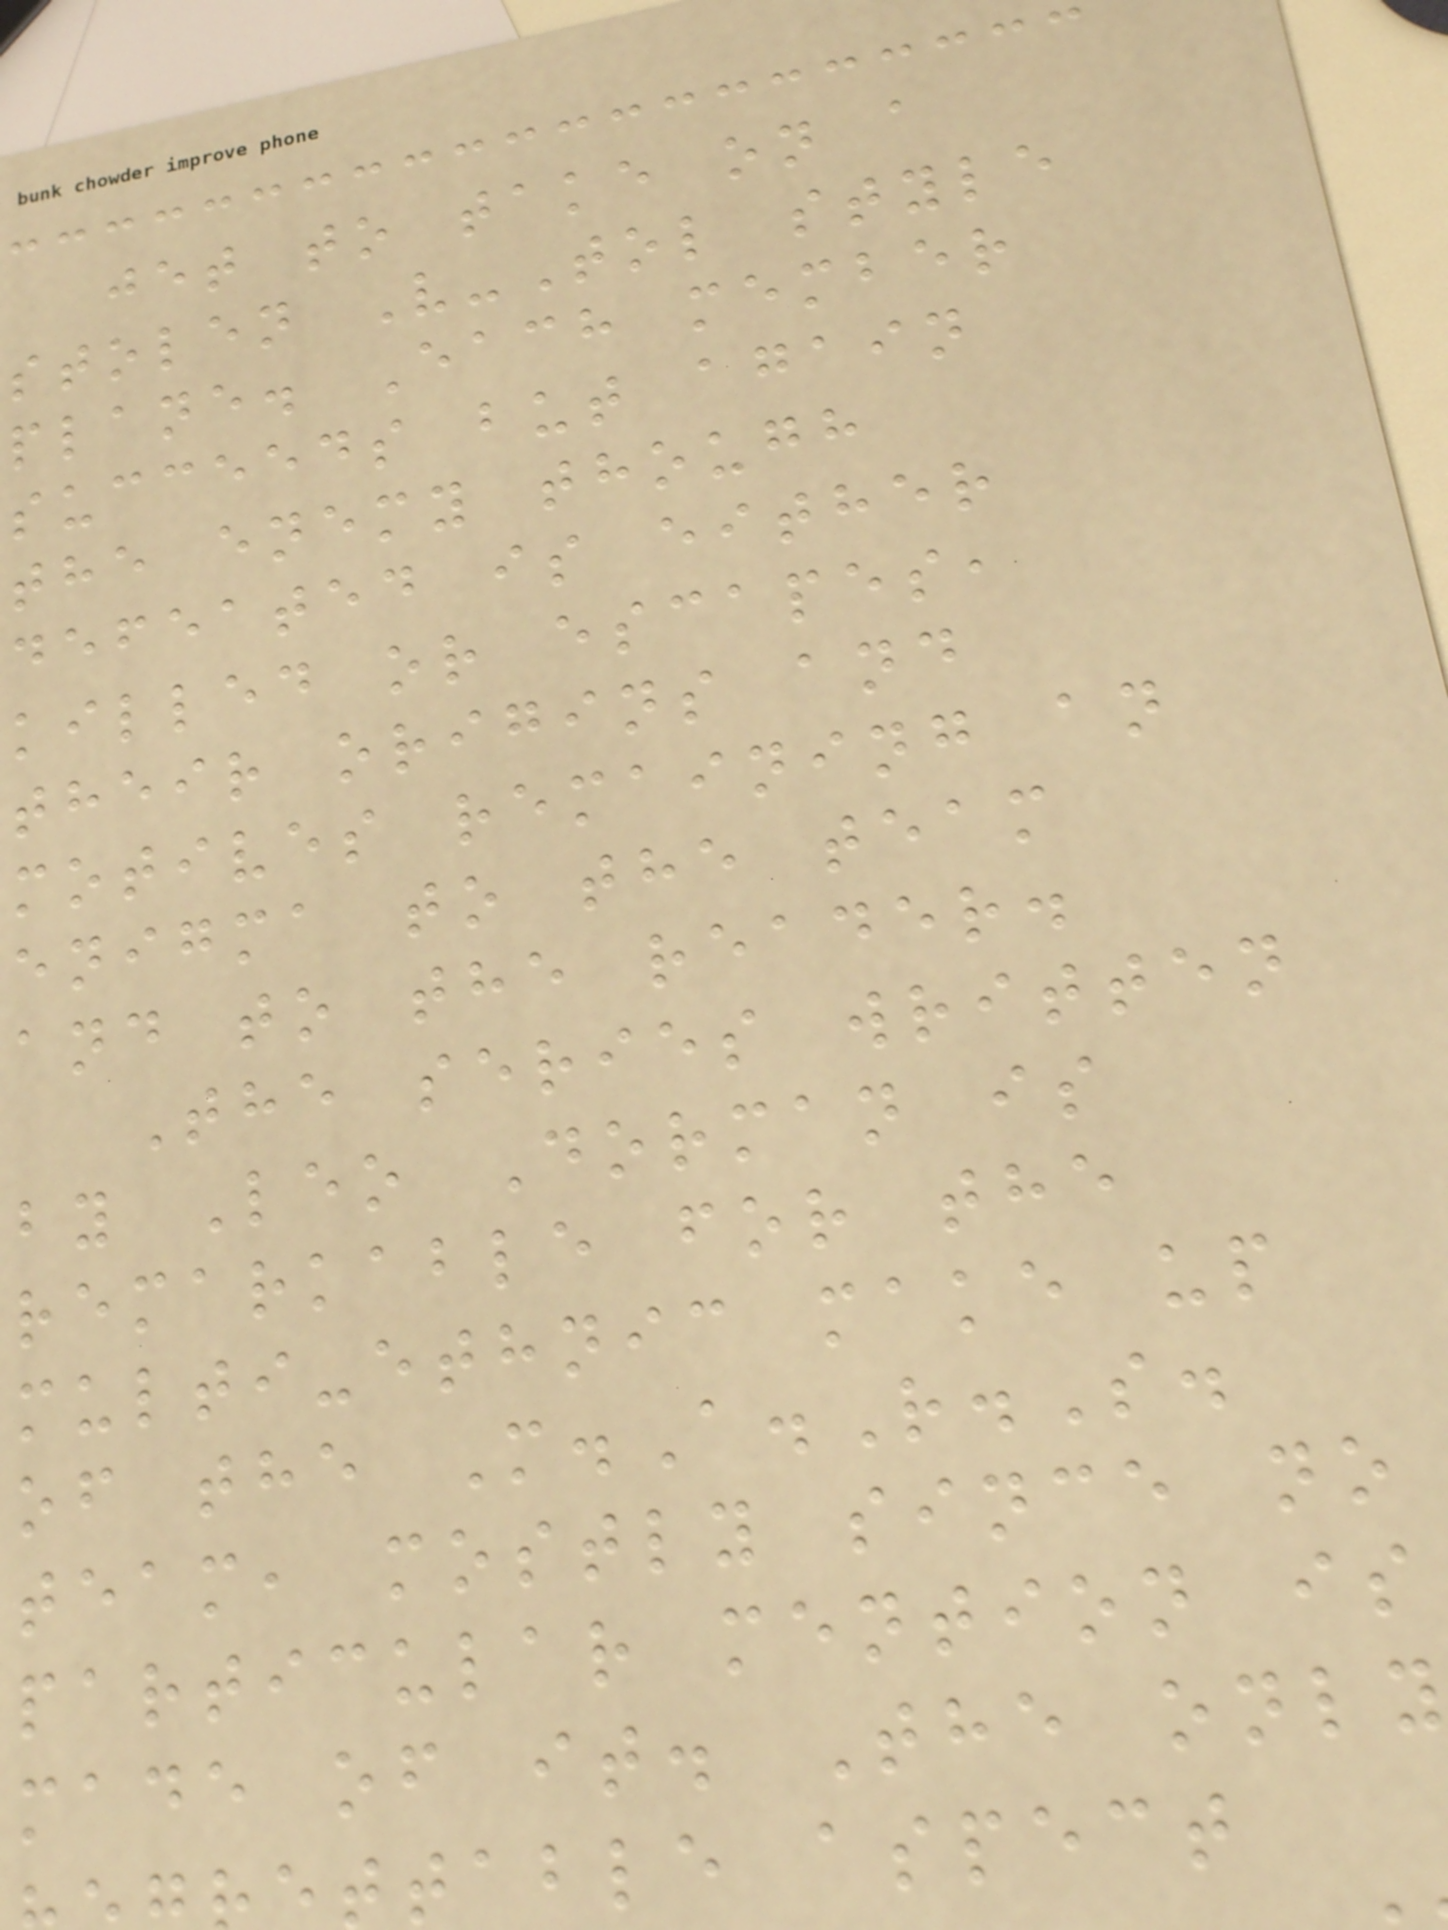jet to take on a
stolen V-Tol style
plane. Each member
succeeds but again
the enemy though
defeated is either
killed or escapes,
their origins and
motives remaining an
enigma to the team
and to the reader.
The series written
by Leo Dorman is
remarkable for the
multi-ethnic make up
of the M.A.R.S.
team, mostly since no
particular mention is
made of it. The only
ttable aspect
